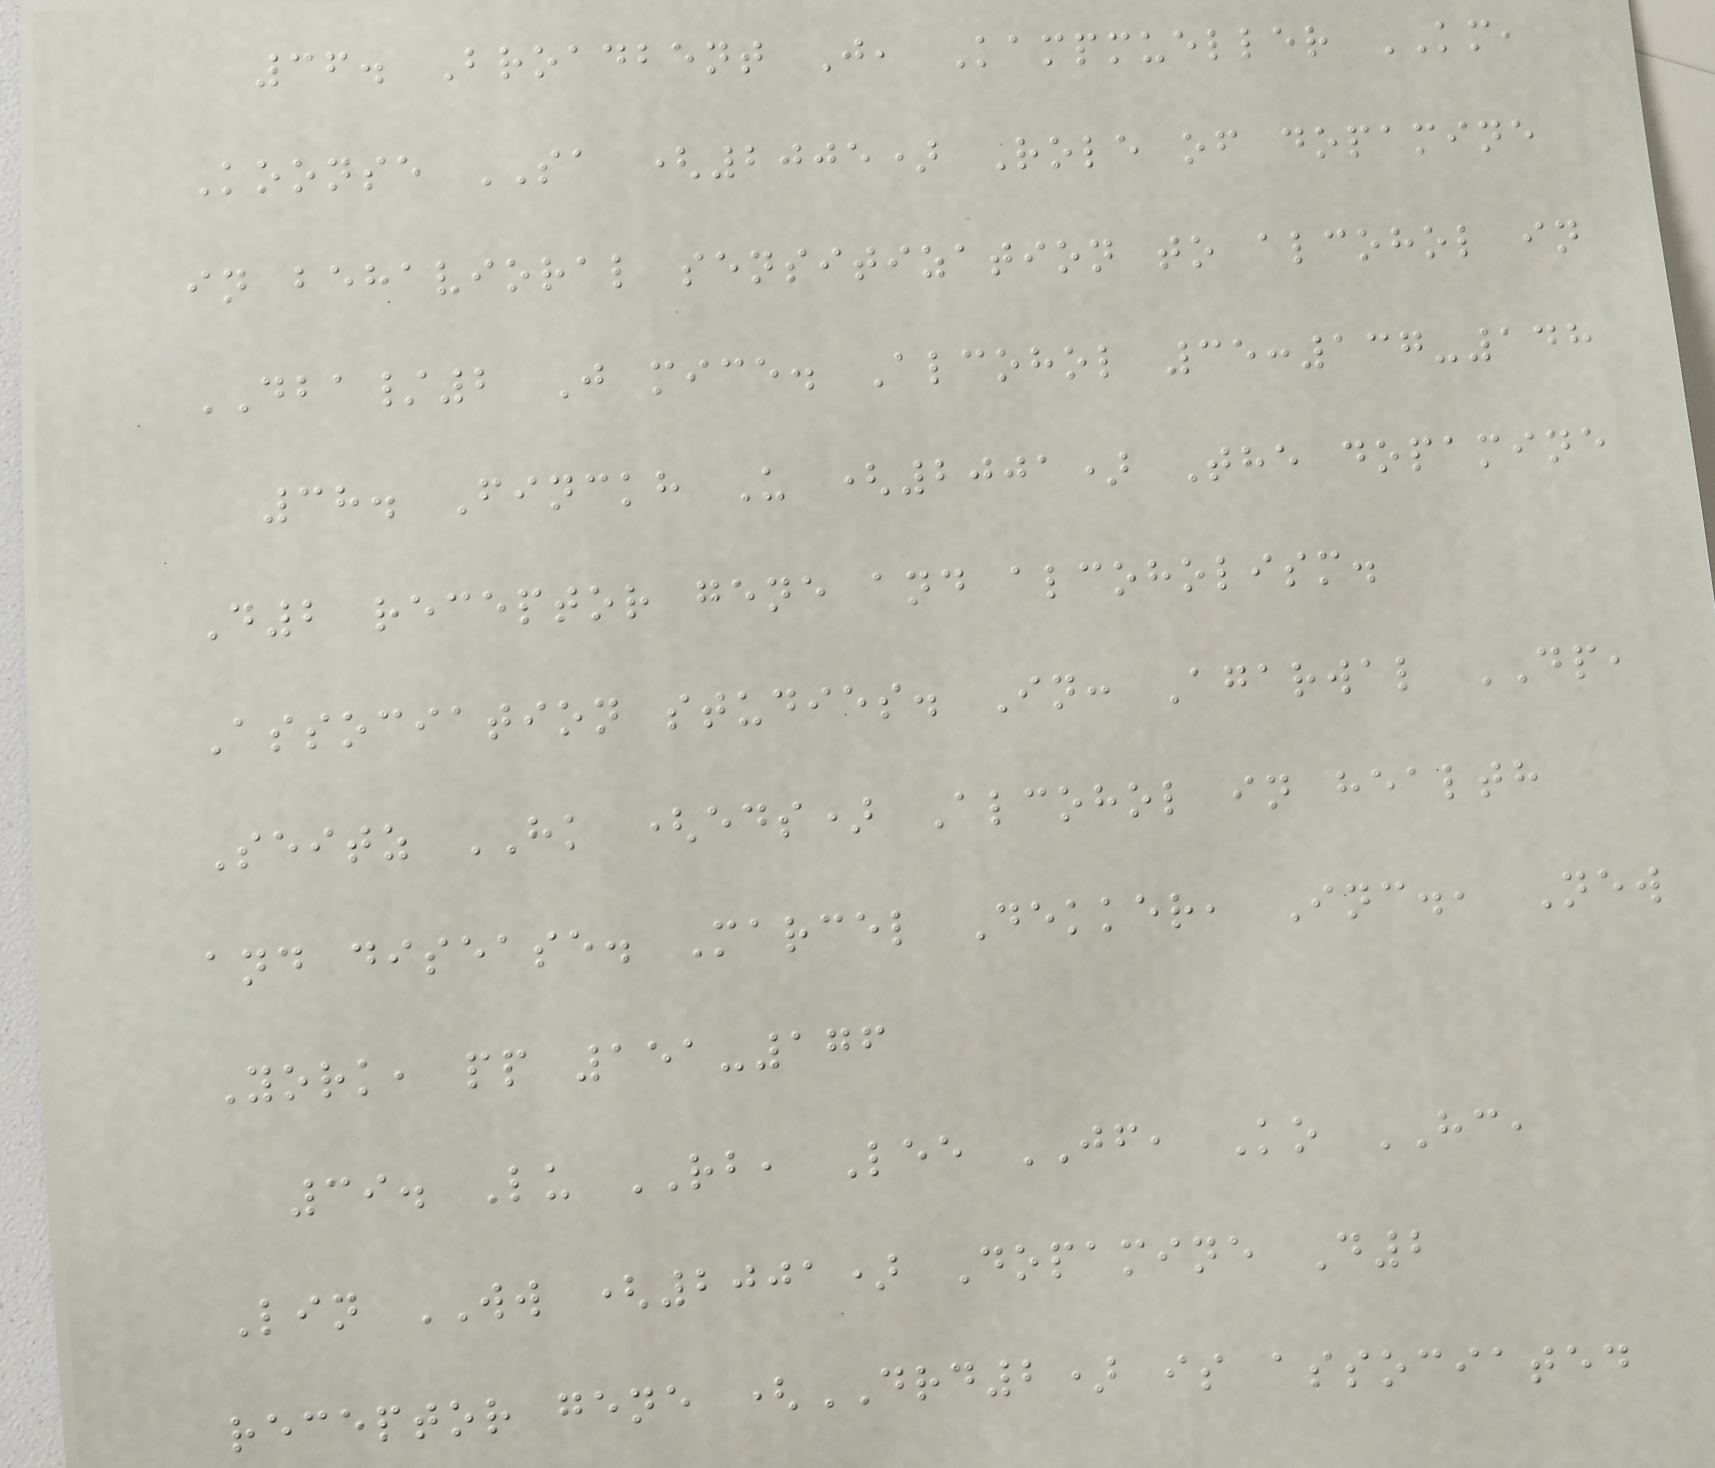36. Broadbent J, Kampmueller KM,
Koonse SA (2005) Role of dopamine
in behavioral sensitization to alcohol in
DBA/2 J mice. Alcohol 35:137-148
38. Finckh U (2001) The dopamine
D2 receptor gene and alcoholism.
Association studies. In: Agarwal DP,
Seitz HK (eds) Alcohol in health
and disease. Marcel Dekker, Inc., New
York, pp 151-176
39. Lu RB, Lee JF, Ko HC,
Lin WW (2001) Dopamine D2
receptor gene (DRD2) is associated
